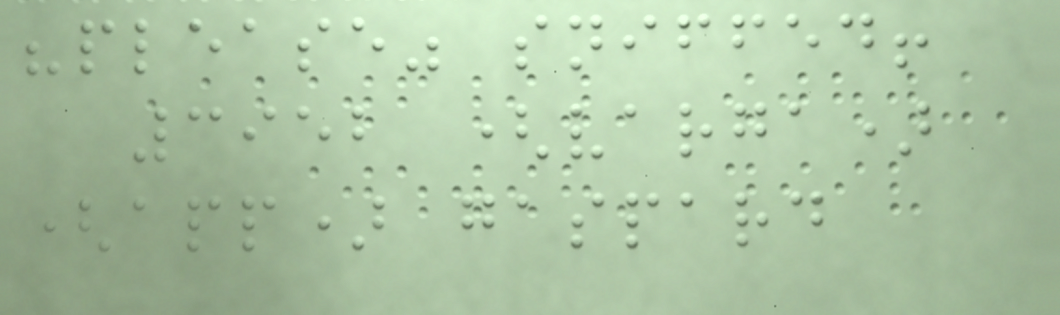"please" sniffed!
3952 (varga)
(app) gaspard
